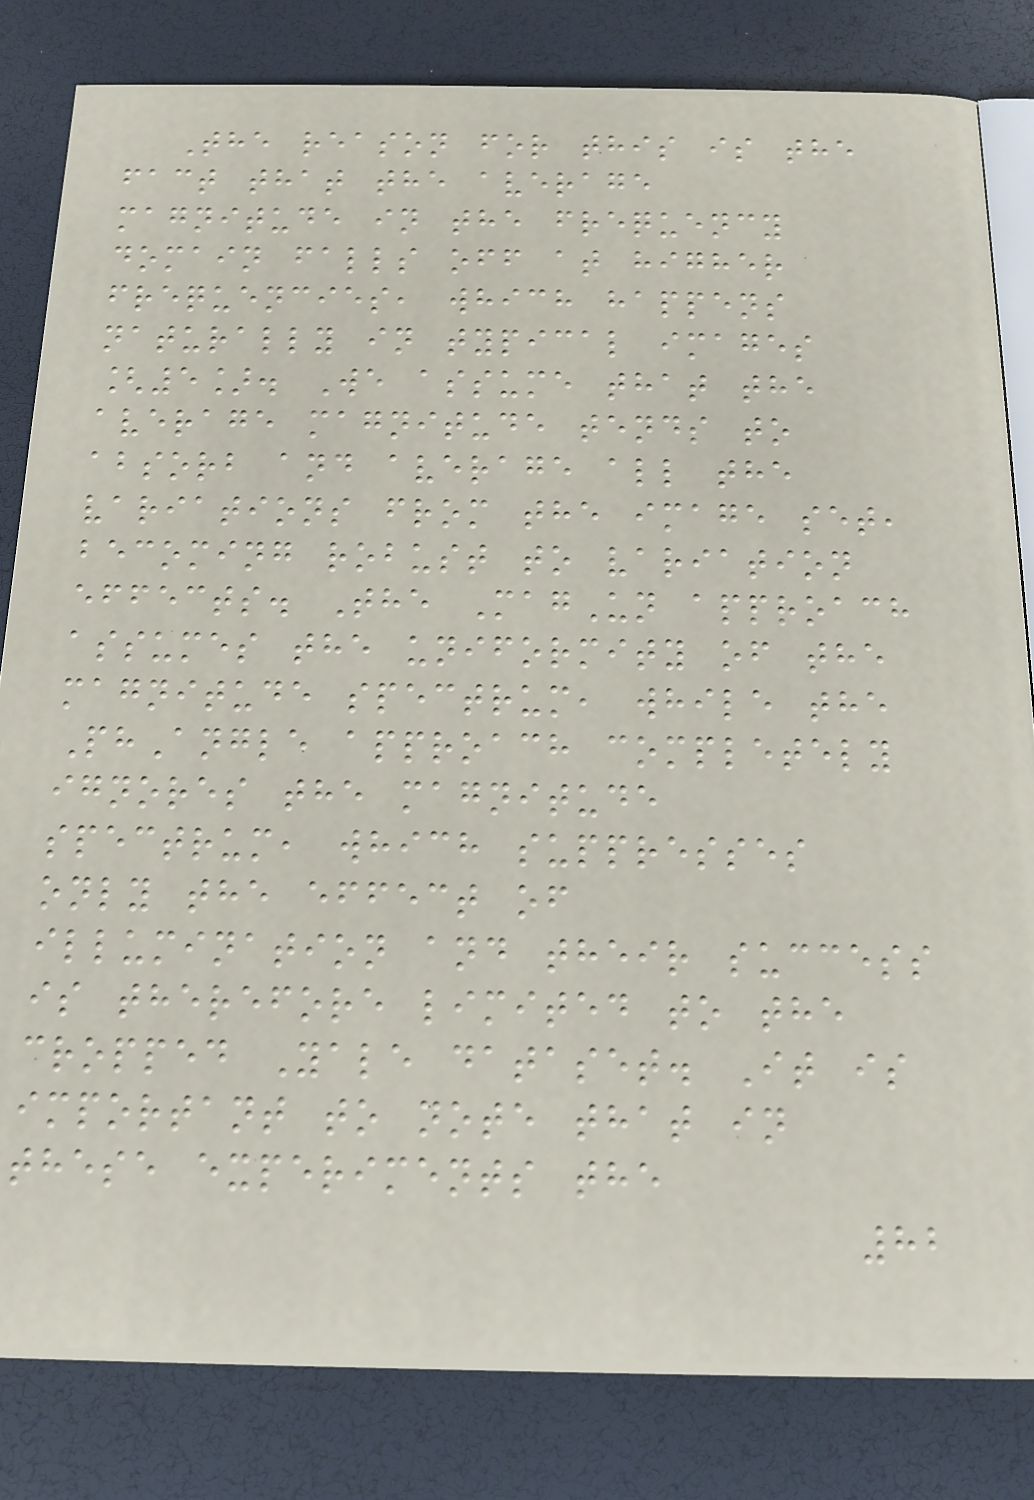The reason for this is the
fact that the average
magnitude in the frequency
domain falls off at higher
frequencies, which happens
naturally in typical images
[5]. We assume that the
average magnitude tends to
absorb and average all the
variations from the image set,
becoming robust to variation
effects. The MagUn approach
assumes the uniformity of the
magnitude spectrum, while the
PhAngle approach completely
ignores the magnitude
spectrum, which suppresses
only the effect of
illumination and their success
is therefore limited to the
cropped Yale dataset. It is
important to note that in
these experiments the
82
